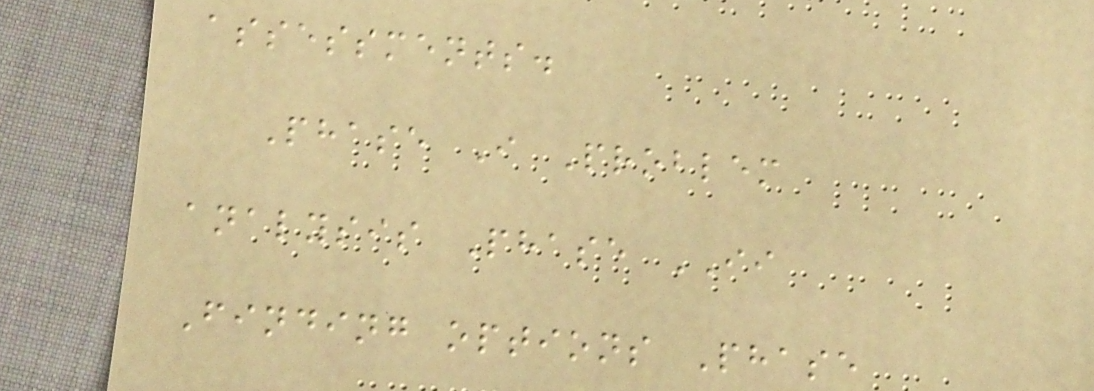assessments.
Phase I Problem
analysis Phase II
Finding options Phase
